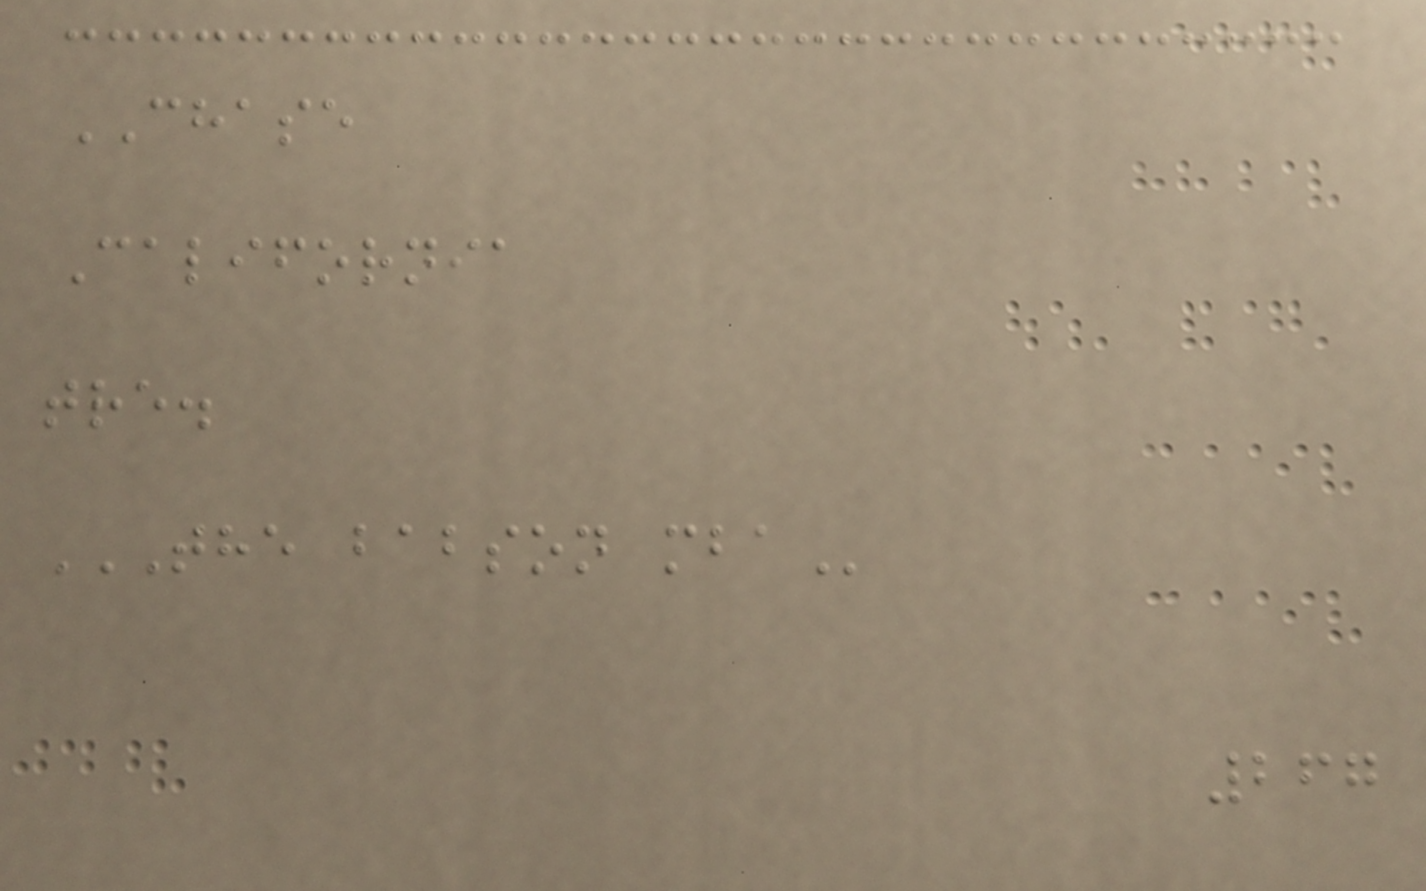CHASE
California
tre.
THE BABSON MBA
267
